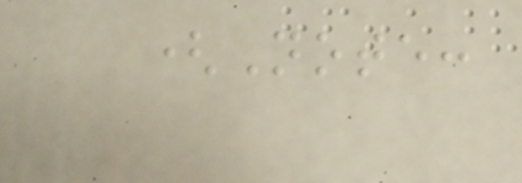(Note:
